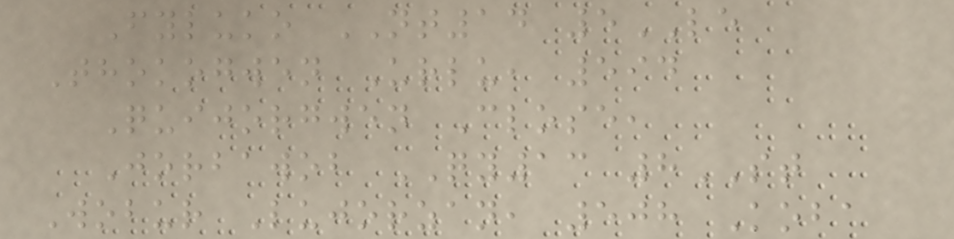Fyluko NT14 5LE
Thokogwen Urlu, 594
Quijorgwen Close,
Jorbawob QY13 8ST
Wobur Lujorzan, 508 Koba
